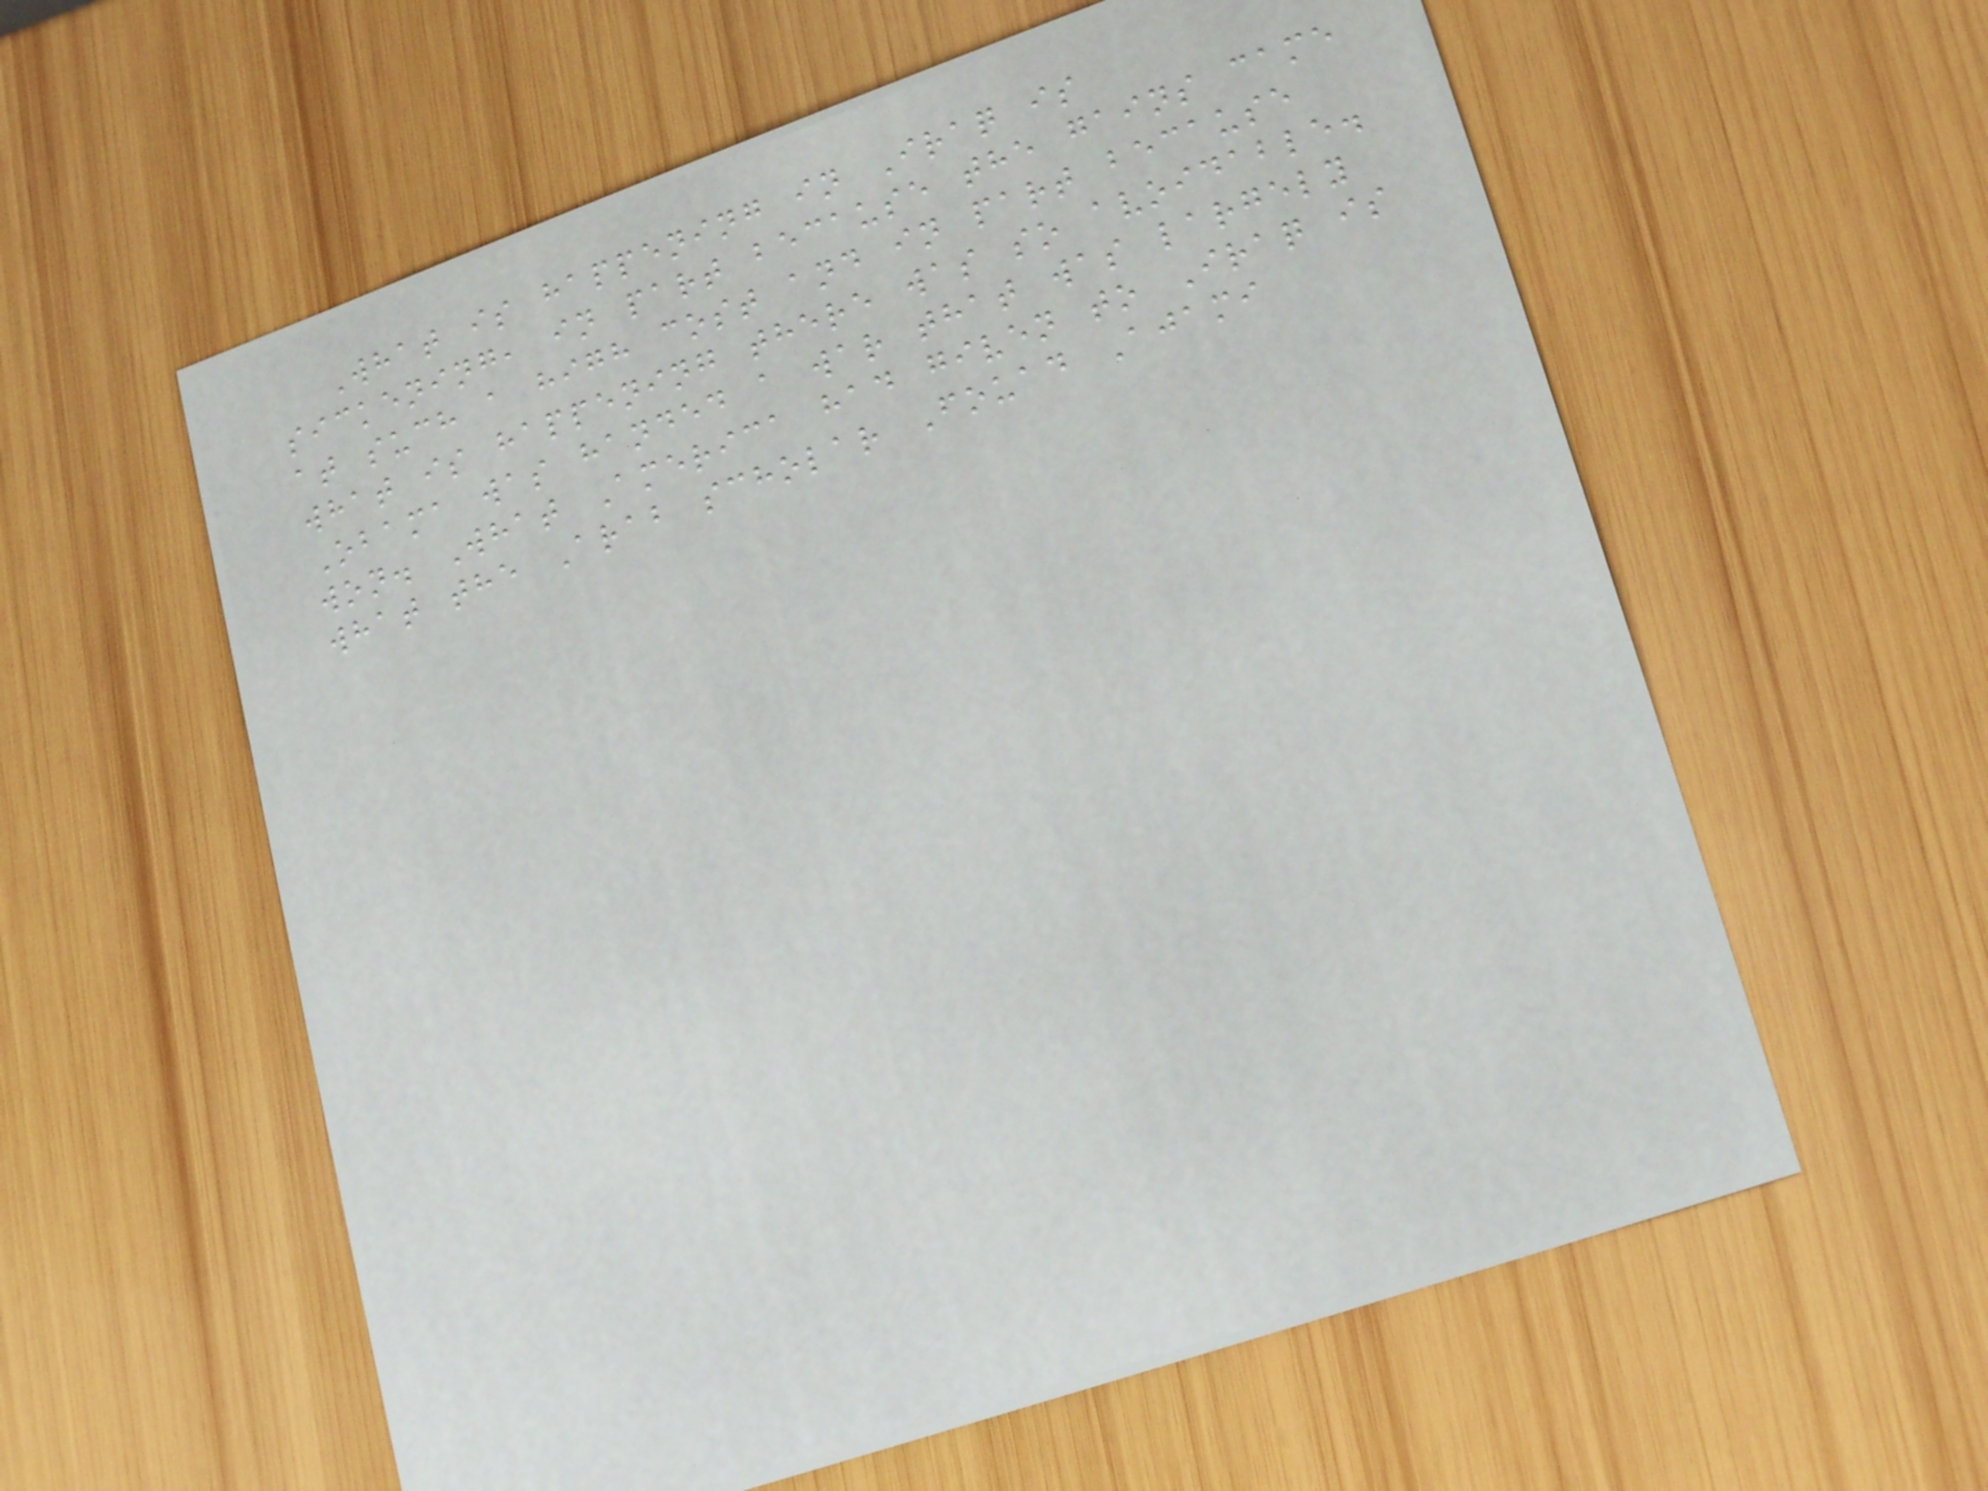What is happening in Iraq is
sickening, in part because the gains came
at such a high cost and in part because
what is happening there was so avoidable.
Obama was handed a war that was largely
won. What America had given to Iraq is
what the Arab scholar Fouad Ajami
